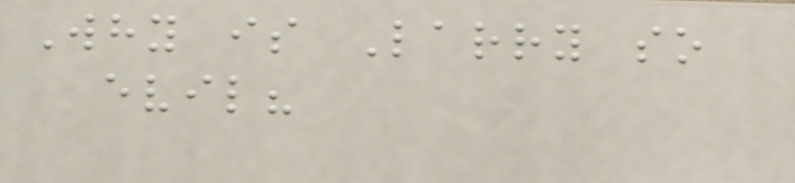Why is Larry so
evil?
